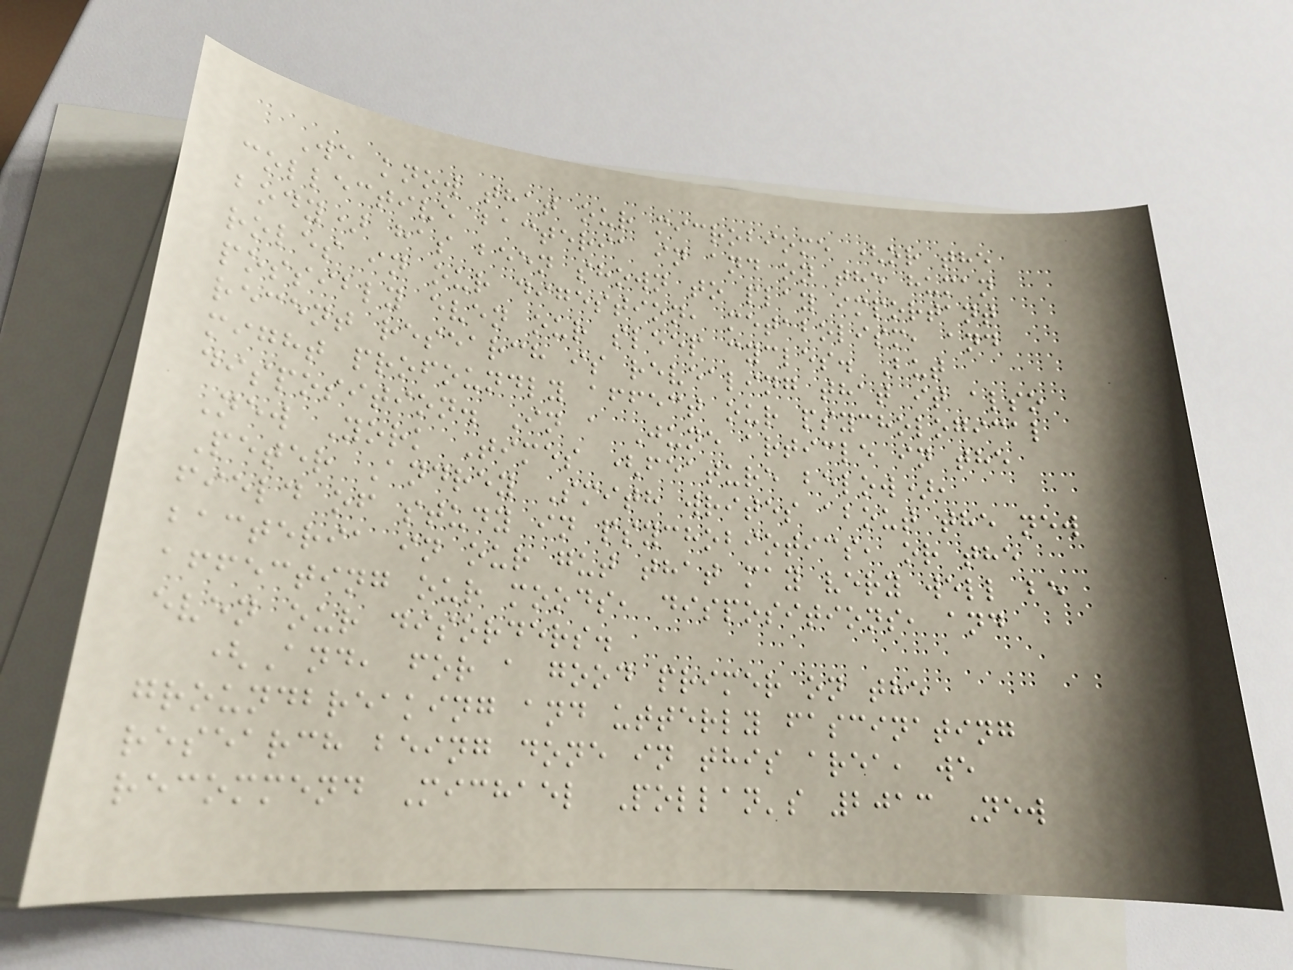We know that our microbiome (or the
collective bacteria in and on the human
body) has been shown to play important
roles in our digestion, metabolism, and
possibly even our sleep cycles. But
recent research is revealing that it also
might profoundly affect our psychological
disposition. In a June article in the
New York Times (feature below),
Peter Andrey Smith writes about the new
field of study in psychobiotics, or the
bacteria in our gut that may very well be
affecting our moods, dispositions, and
even our disorders.
(And, for a good primer on the
groundbreaking and utterly fascinating
research being done in this area, we
recommend Michael Pollan's 2013 New
